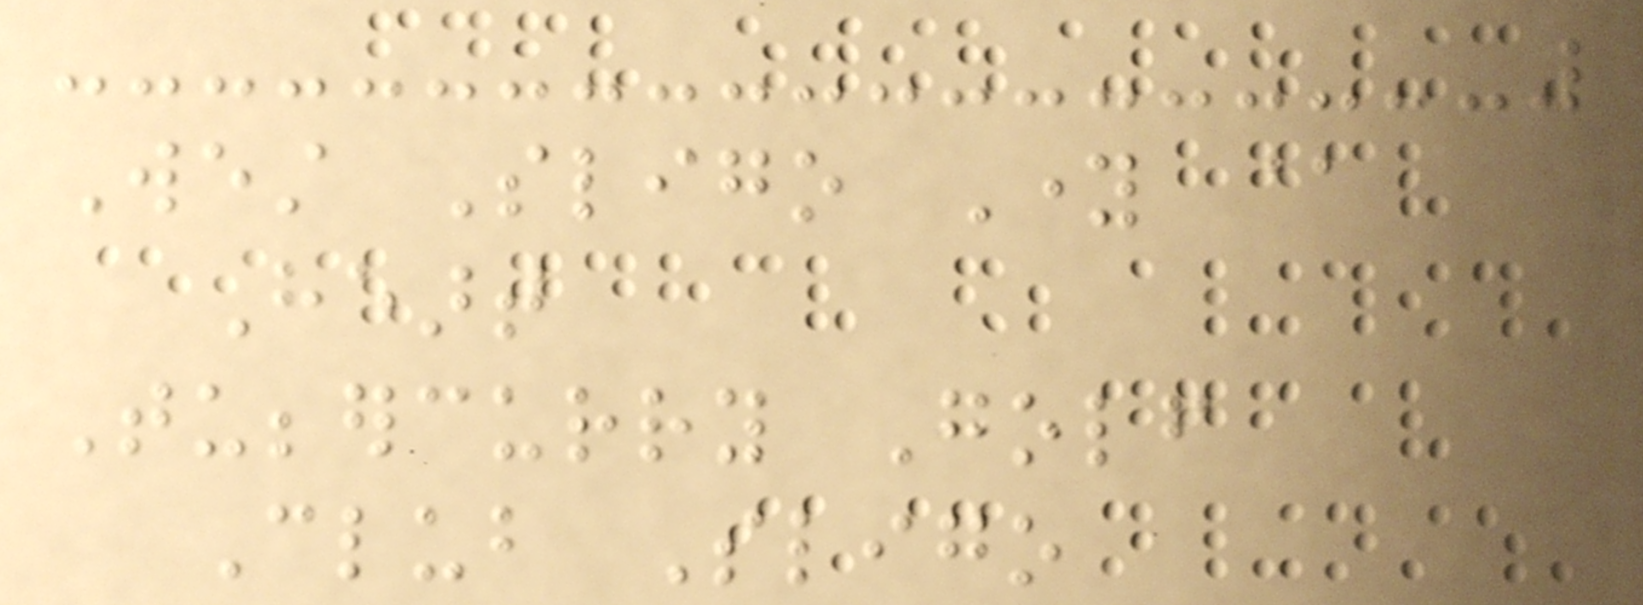West Sligo Young @
Heart
Tubbercurry Golf
Club Sligo
